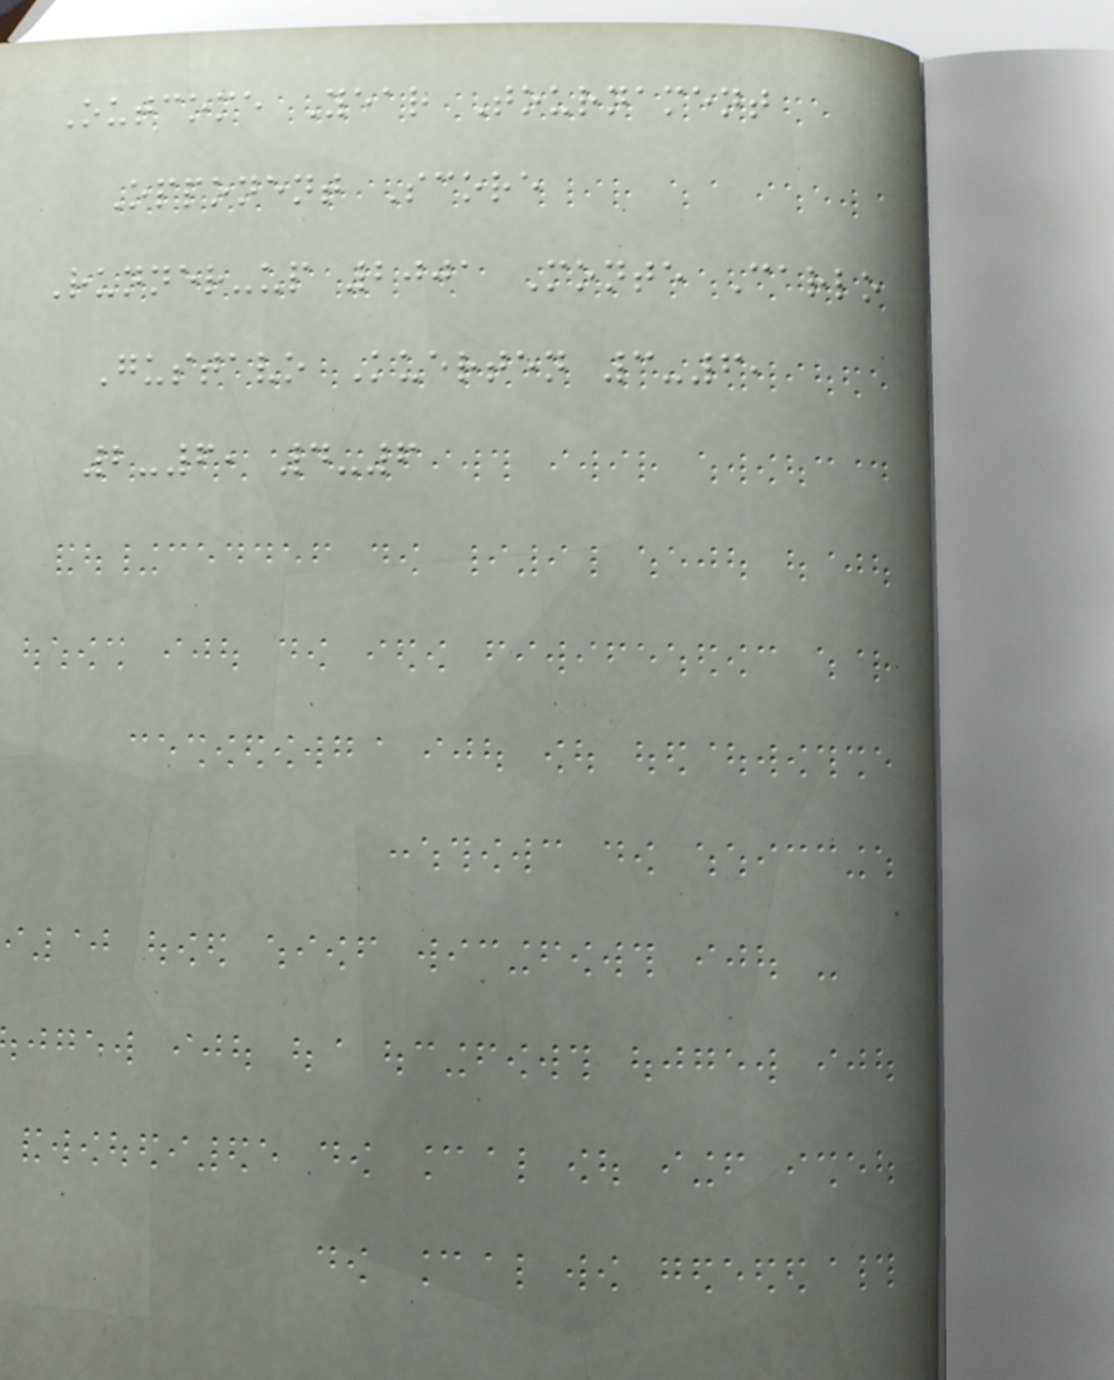Outcome Year Tournament
Opponent Score
Runner-up 2001 Monte Carlo
Gustavo Kuerten 3-6,
2-6, 4-6
